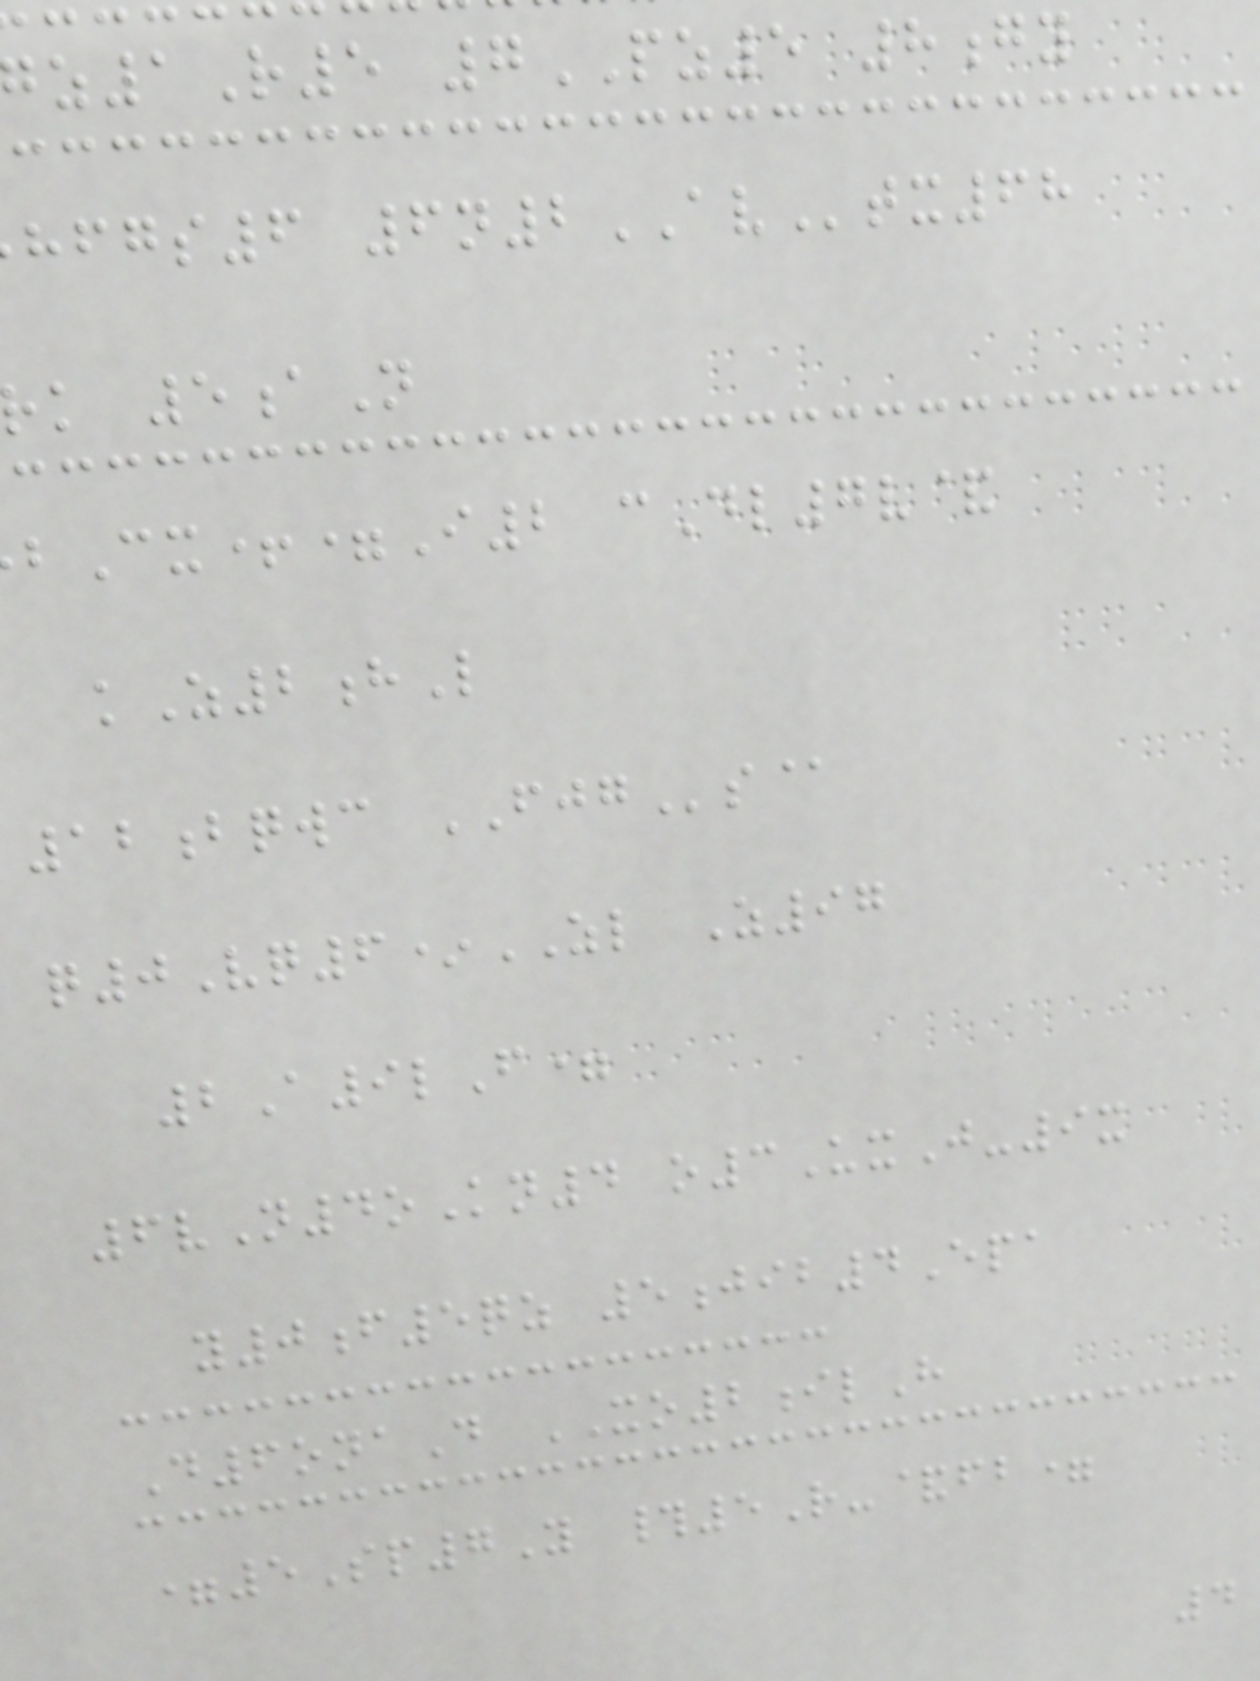z1R5 7PZ5 8gy
s6 6n2AVtx68
k 5aN
bCx+=I2 cDl7v&
kZ2hL
12bqwc FJGs@
q0Vq6*ZL Z97
2A9lF=
6vN4oKn4 o3UxJ-9x
y0f5qz 5jib4Epa
D6onaD XO2ilH
=5Sp7Y #5R-&fb=
4
